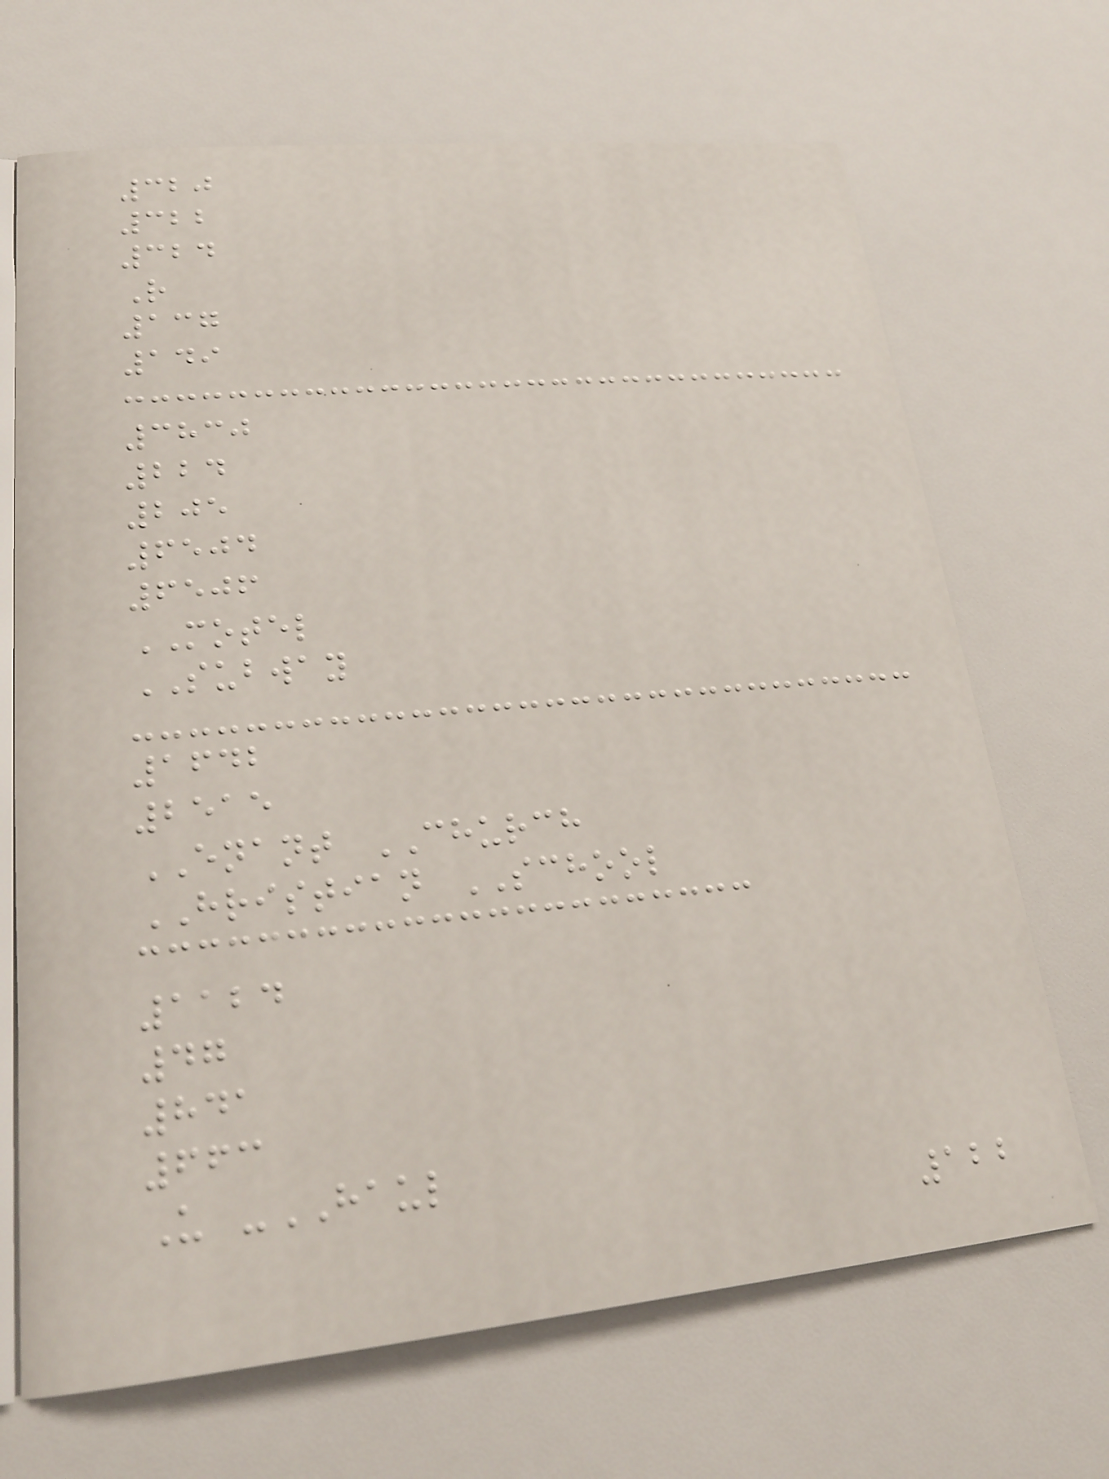320
322
324
R
137
149
3830
224
205
6504
6506
MOTEL
SUBWAY
1642
2515
ENANT CHURCH
HRISTIAN SCHOOL
1124
47
841
663
U -HAUL
122
